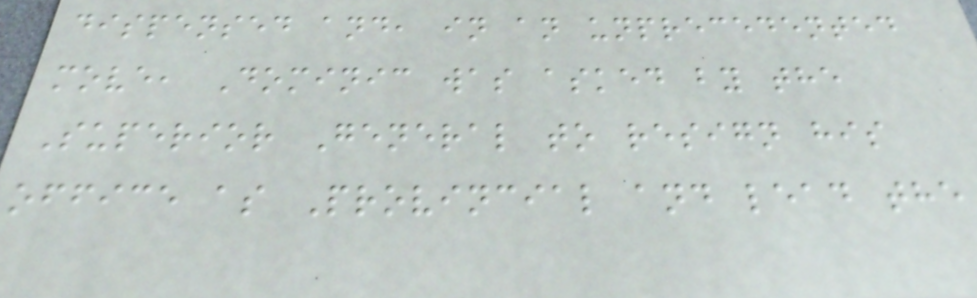dispensed and, in an unprecedented
move, Dominic was asked by the
Superior General to resign his
office as Provincial and lead the
